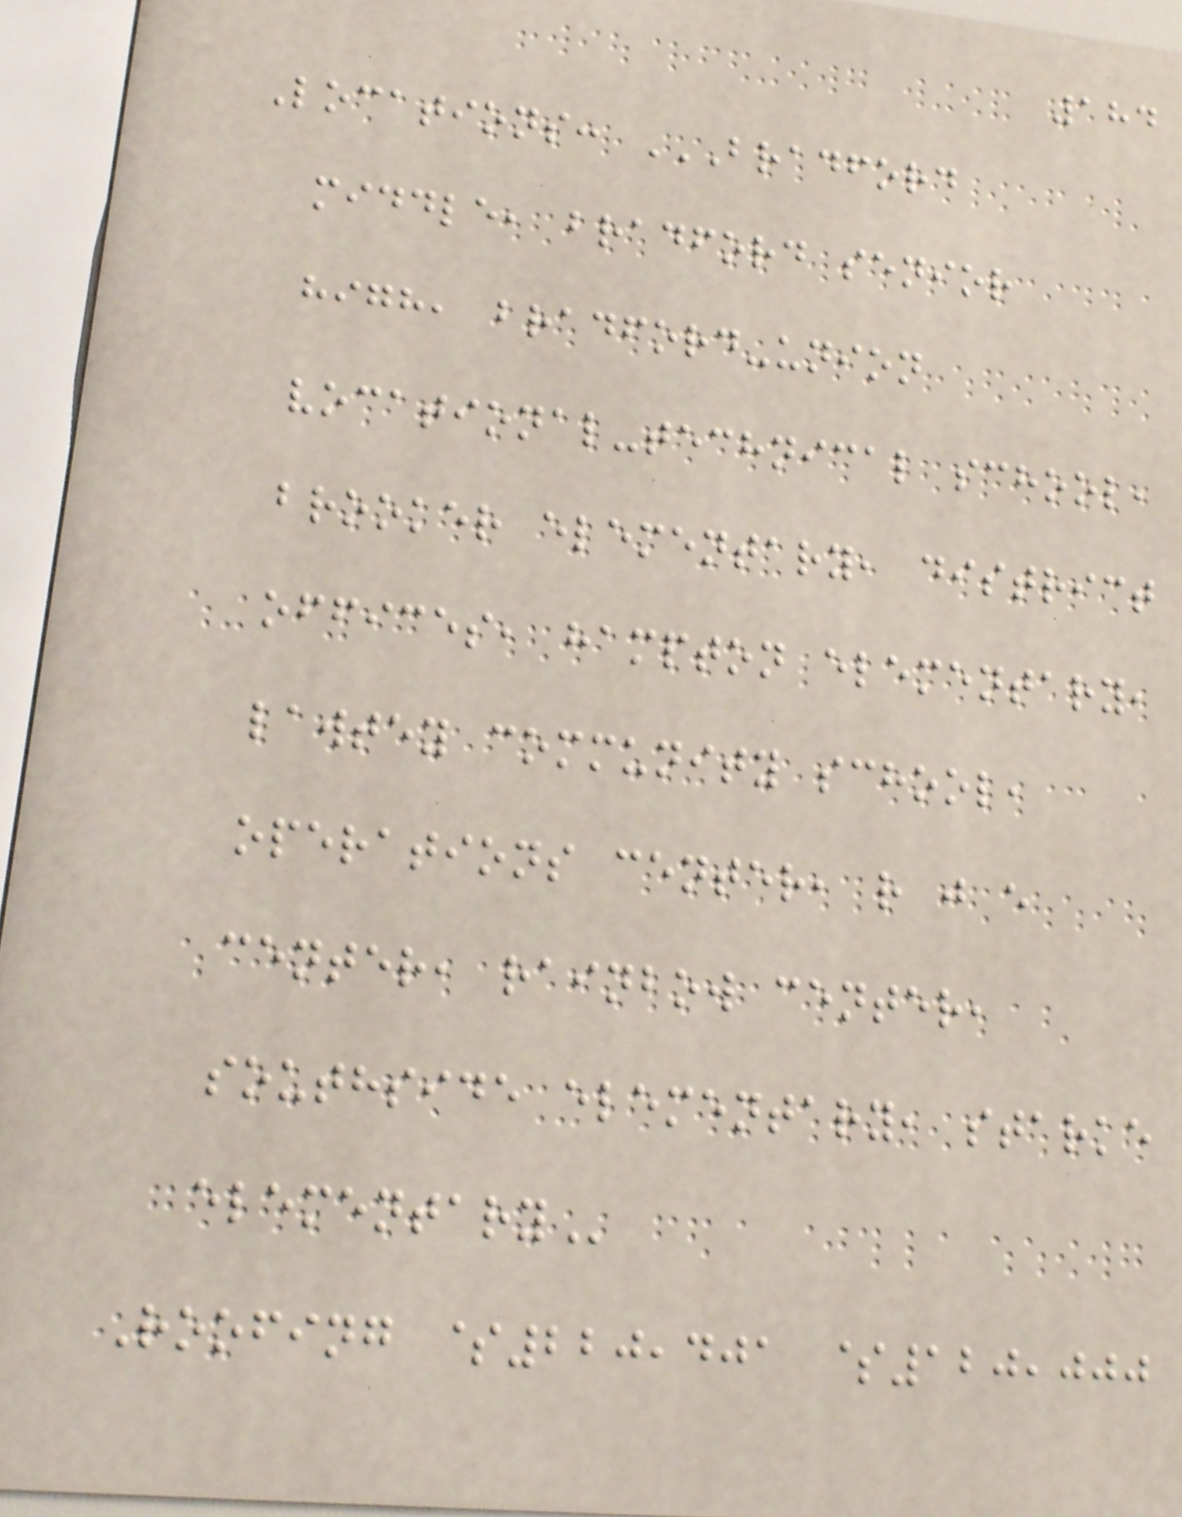184
Locations: BRADFORD
MIDDLE, BRADFORD SENIOR
HIGH, BRADFORD-UNION
VOCATIONAL-TECHNICAL SCHOOL,
BROOKER ELEMENTARY, DISTRICT
OFFICES, HAMPTON ELEMENTARY,
LAWTEY COMMUNITY SCHOOL,
OPERATIONS CENTER, R J E
CENTER, RAINBOW CENTER,
SOUTHSIDE ELEMENTARY, STARKE
ELEMENTARY
Roofing $220,401 $120,000
